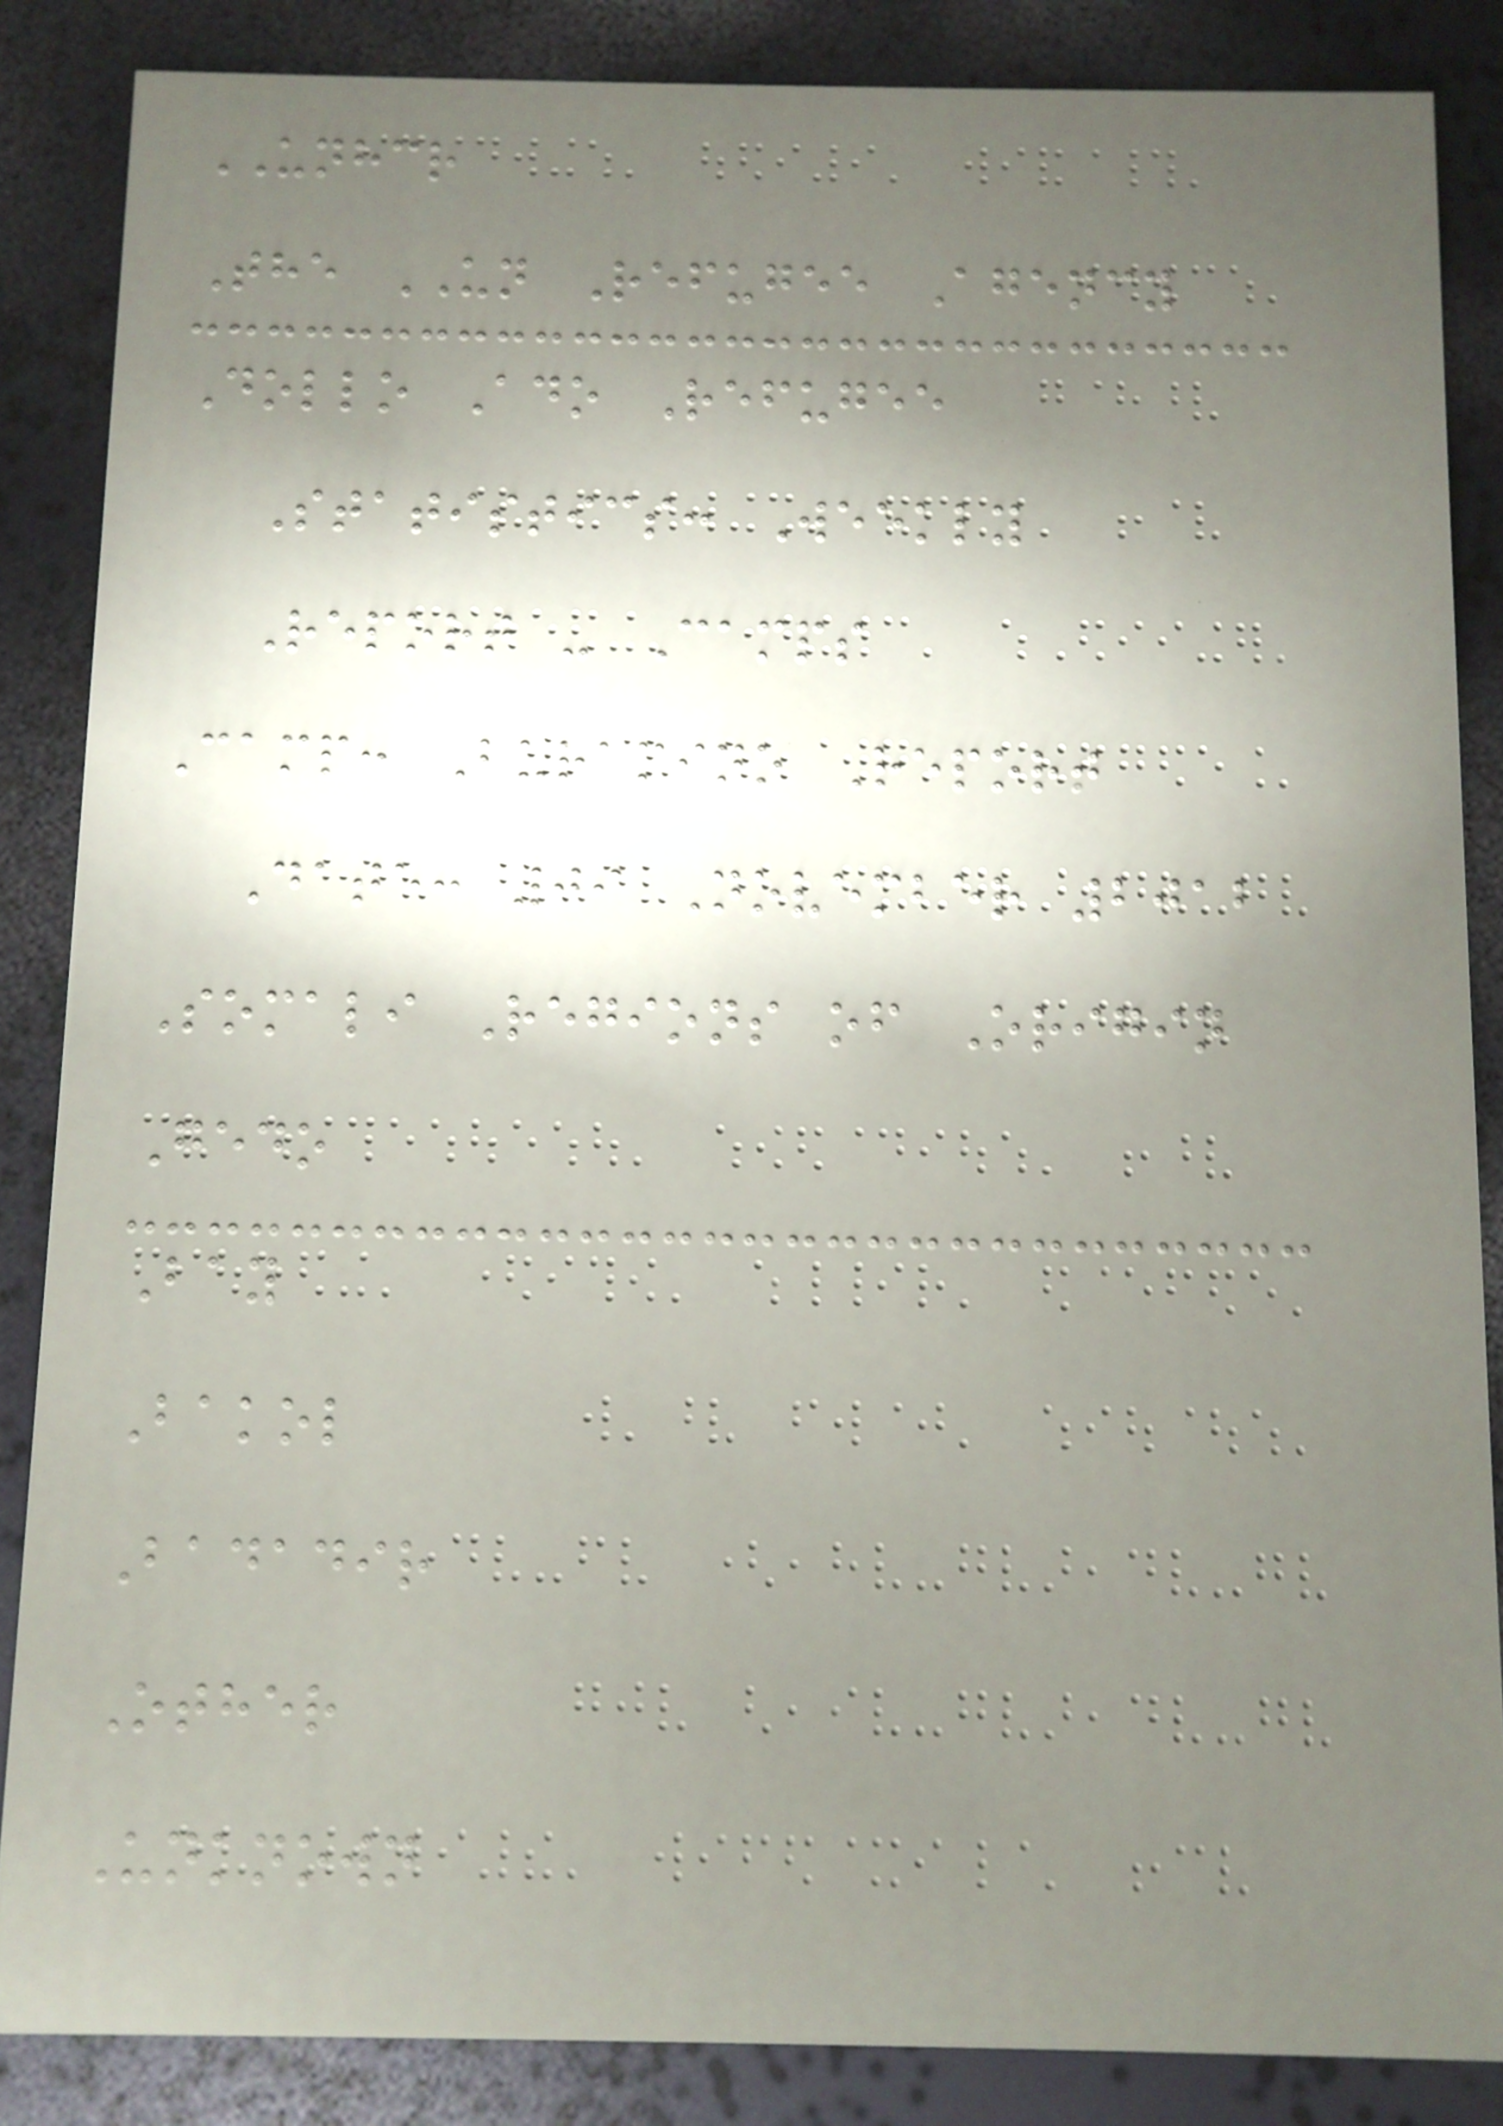UNHCR
The UN Refugee Agency
Dollo Ado Refugee
Statistics: Weekly
Report - Camps
Camp: Buramino Report
Date: 09 November 2012
Somali Regions of Origin
Gedo
Bay
Bakol
Badadir
Other
Unknown
